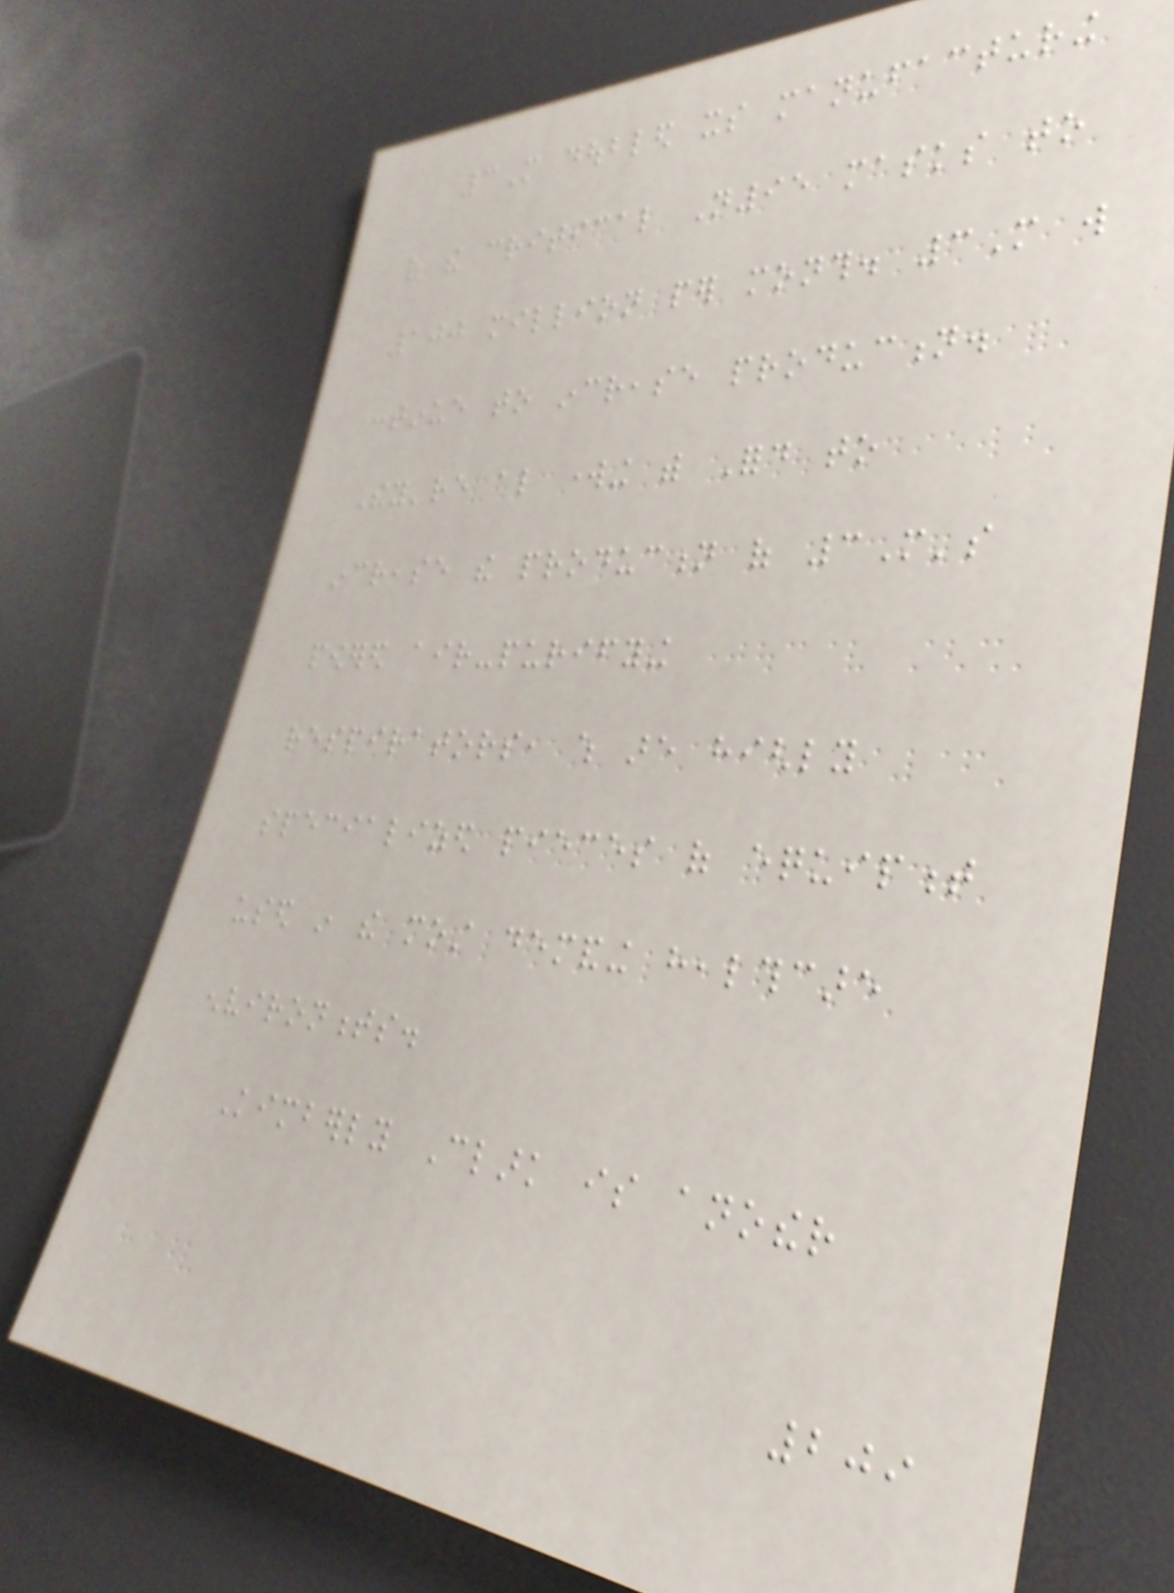3M doubled its manufacturing
of the critical N95 masks to
100 million per month. 3M will
continue to increase production.
They're also working with Ford to
increase the production of 3M's
powered air-purifying
respirators, which are highly
specialized pieces of equipment
used in the most demanding healthcare
environments.
Kimberly Clark is another
209
